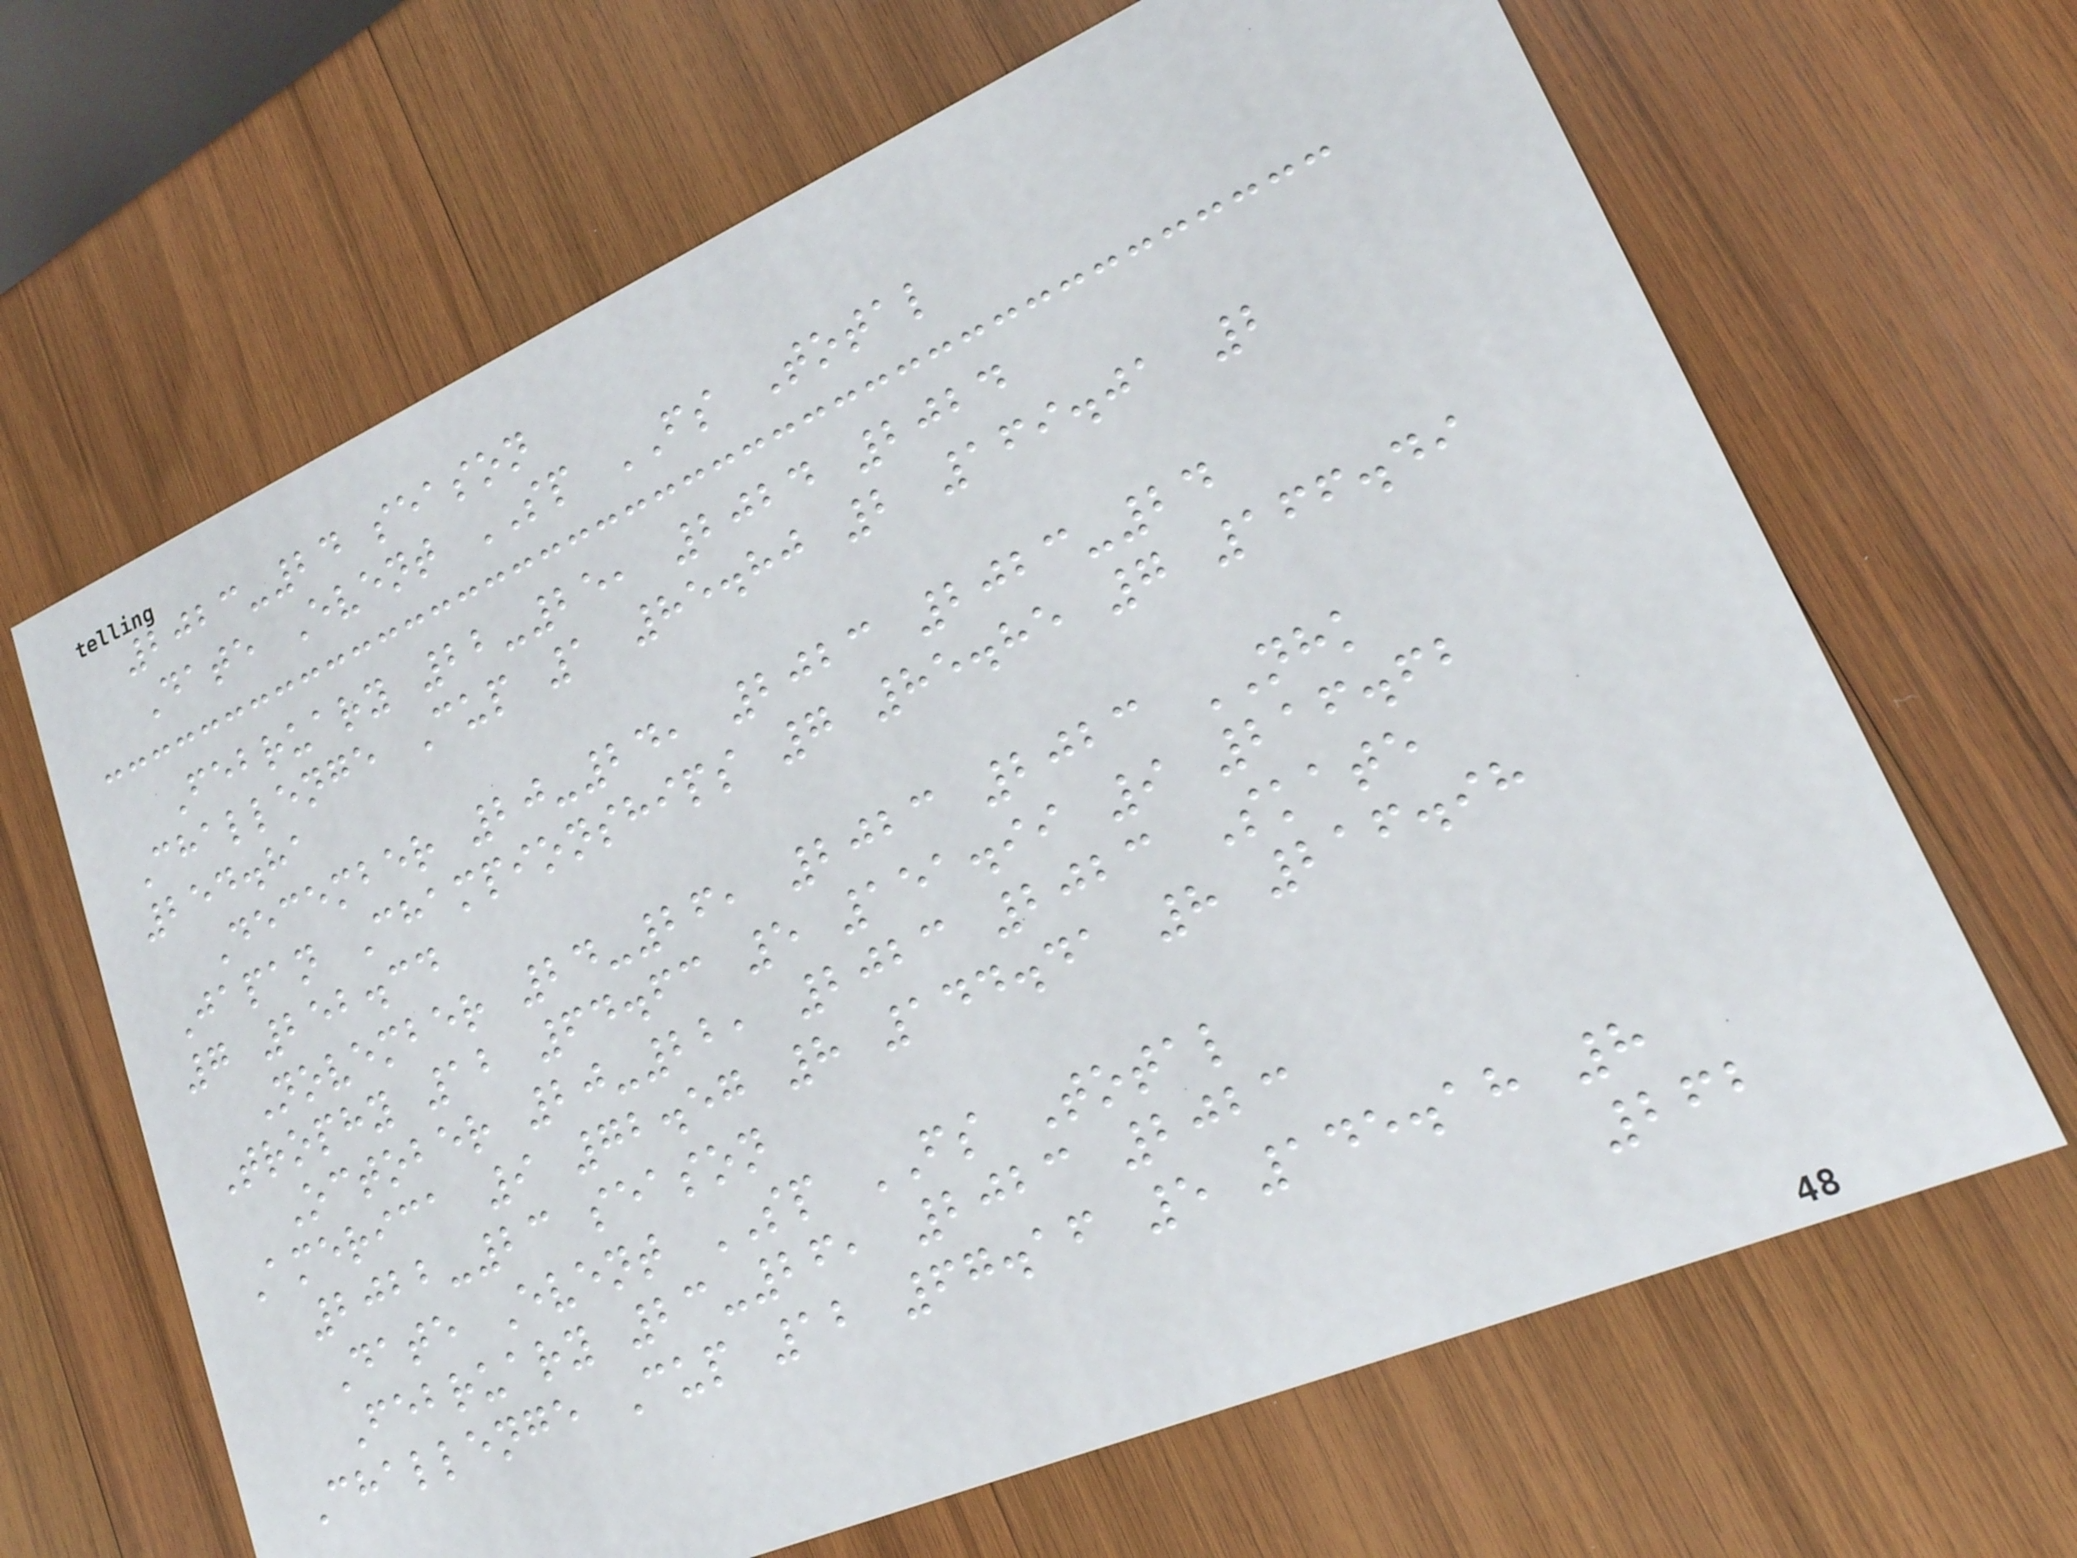2023-24 season
Date Event SP FS Total
February 22-25, 2024 2024
Challenge Cup 1 85.80 2 169.01 2
254.81
December 20-24, 2023 2023-24
Japan Championships 7 85.85 7 166.49
7 252.34
November 24-26, 2023 2023 NHK
Trophy 12 64.63 5 151.99 9 216.62
October 20-22, 2023 2023 Skate
America 9 72.57 8 144.41 8 216.98
2022-23 season
Date Event SP FS Total
February 23-26, 2023 2023
Challenge Cup 12 67.16 5 145.18 8
262
